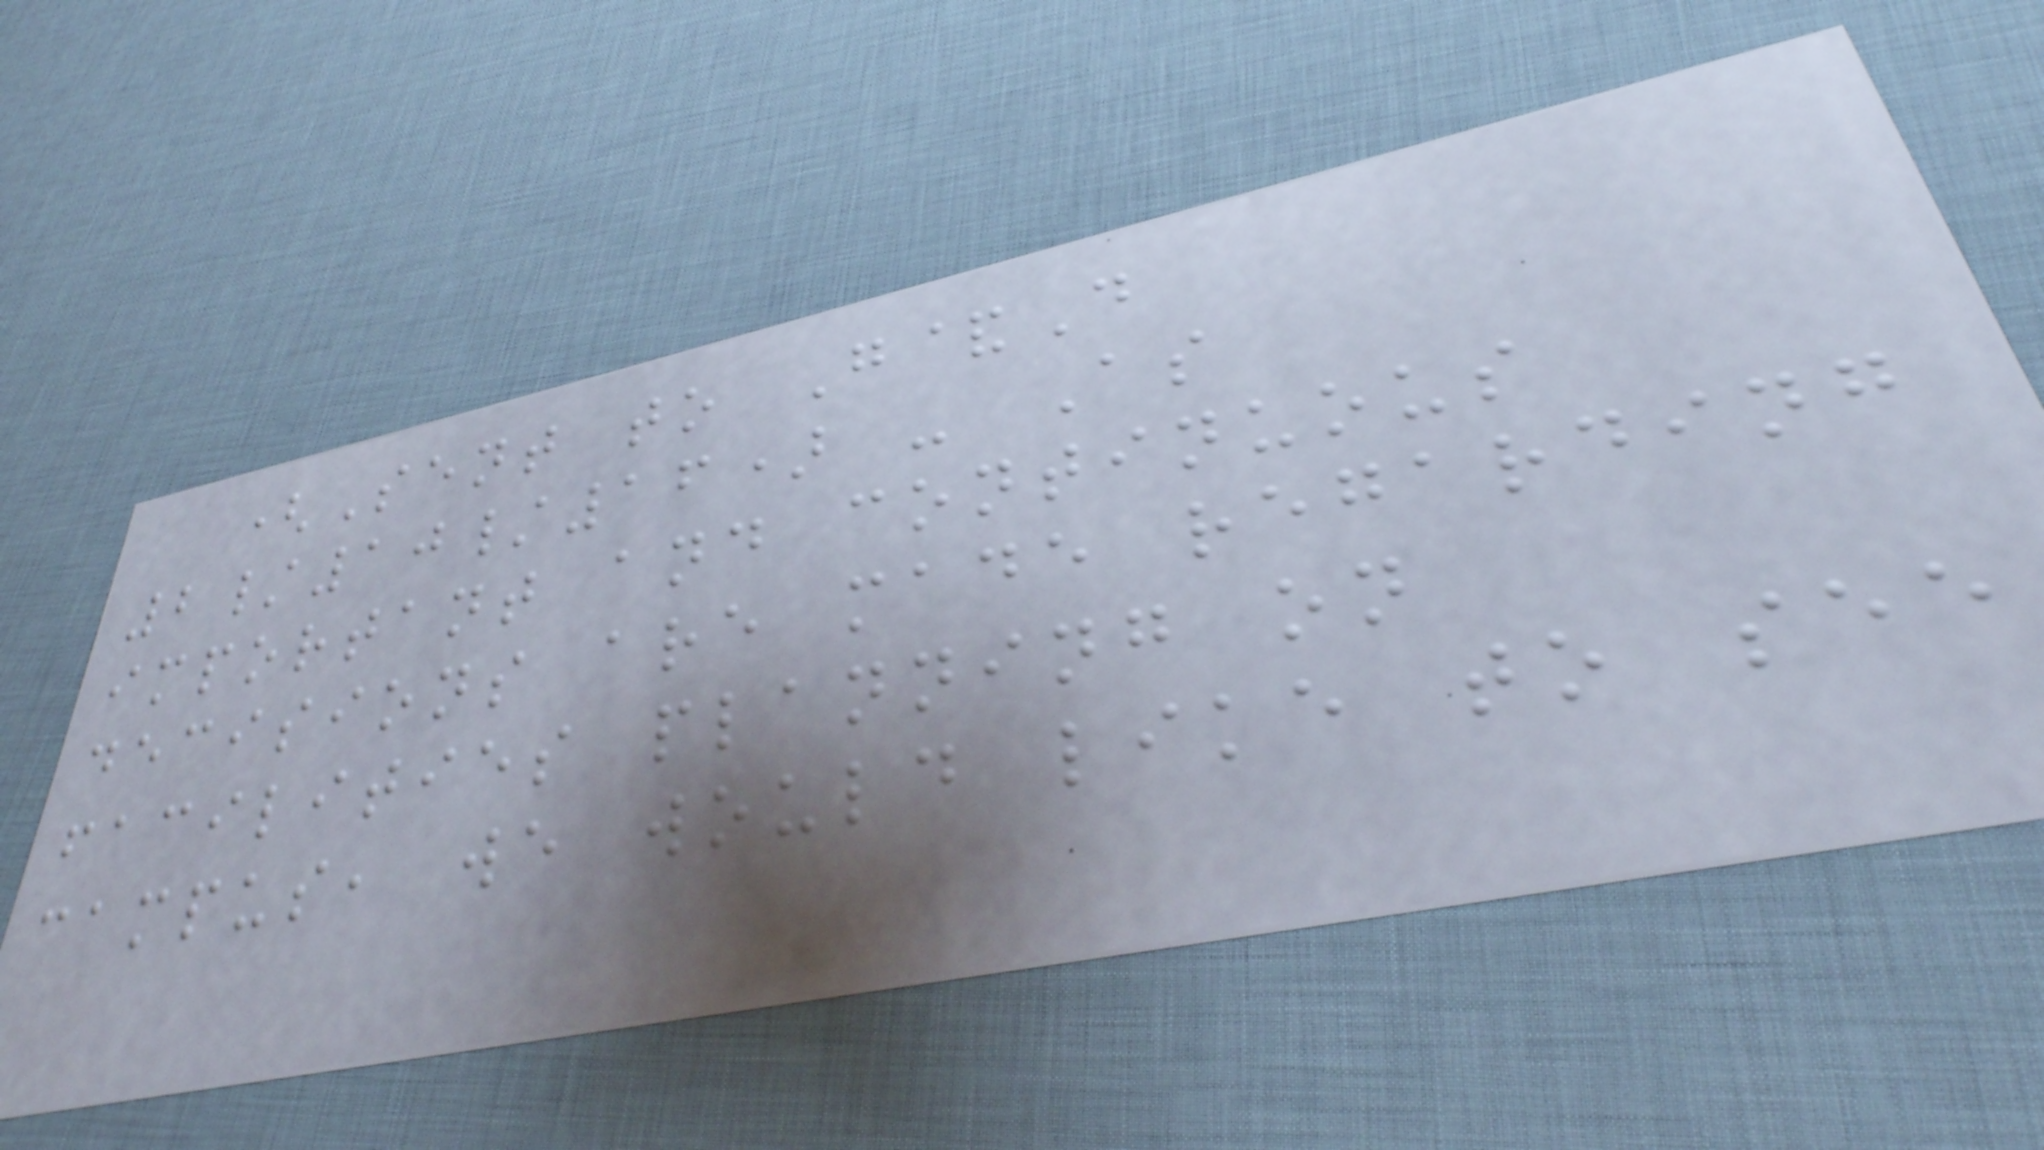(Sent to G&D
2/10/16) - As
important and continuous
decisions are made regarding
facilities planning on
campus, we would like to see
